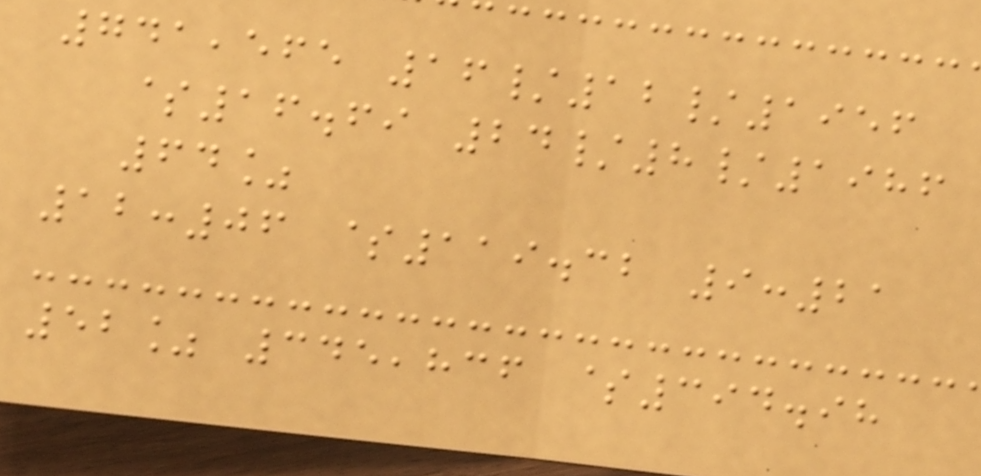741,565 16/12/1956
$16.69 24/8/1986
64%
12:06 $119.32 9:21
52% 345,836 $394.98
